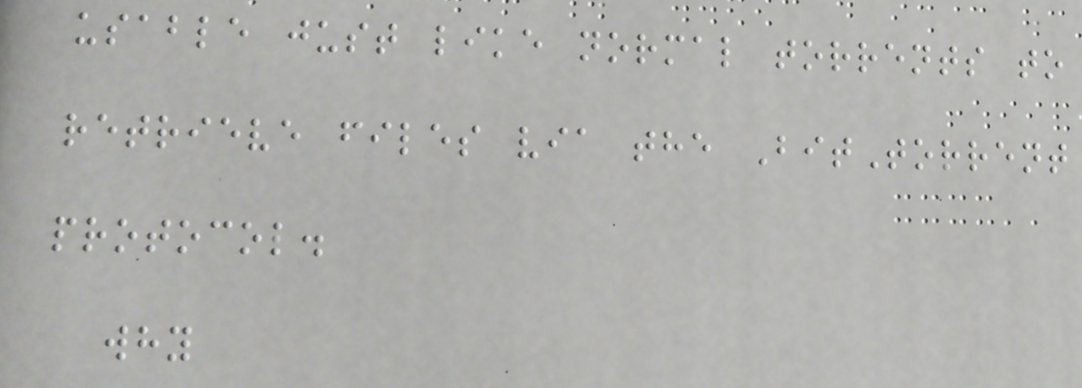usable just like normal torrents to
retrieve files via the BitTorrent
protocol.
why
